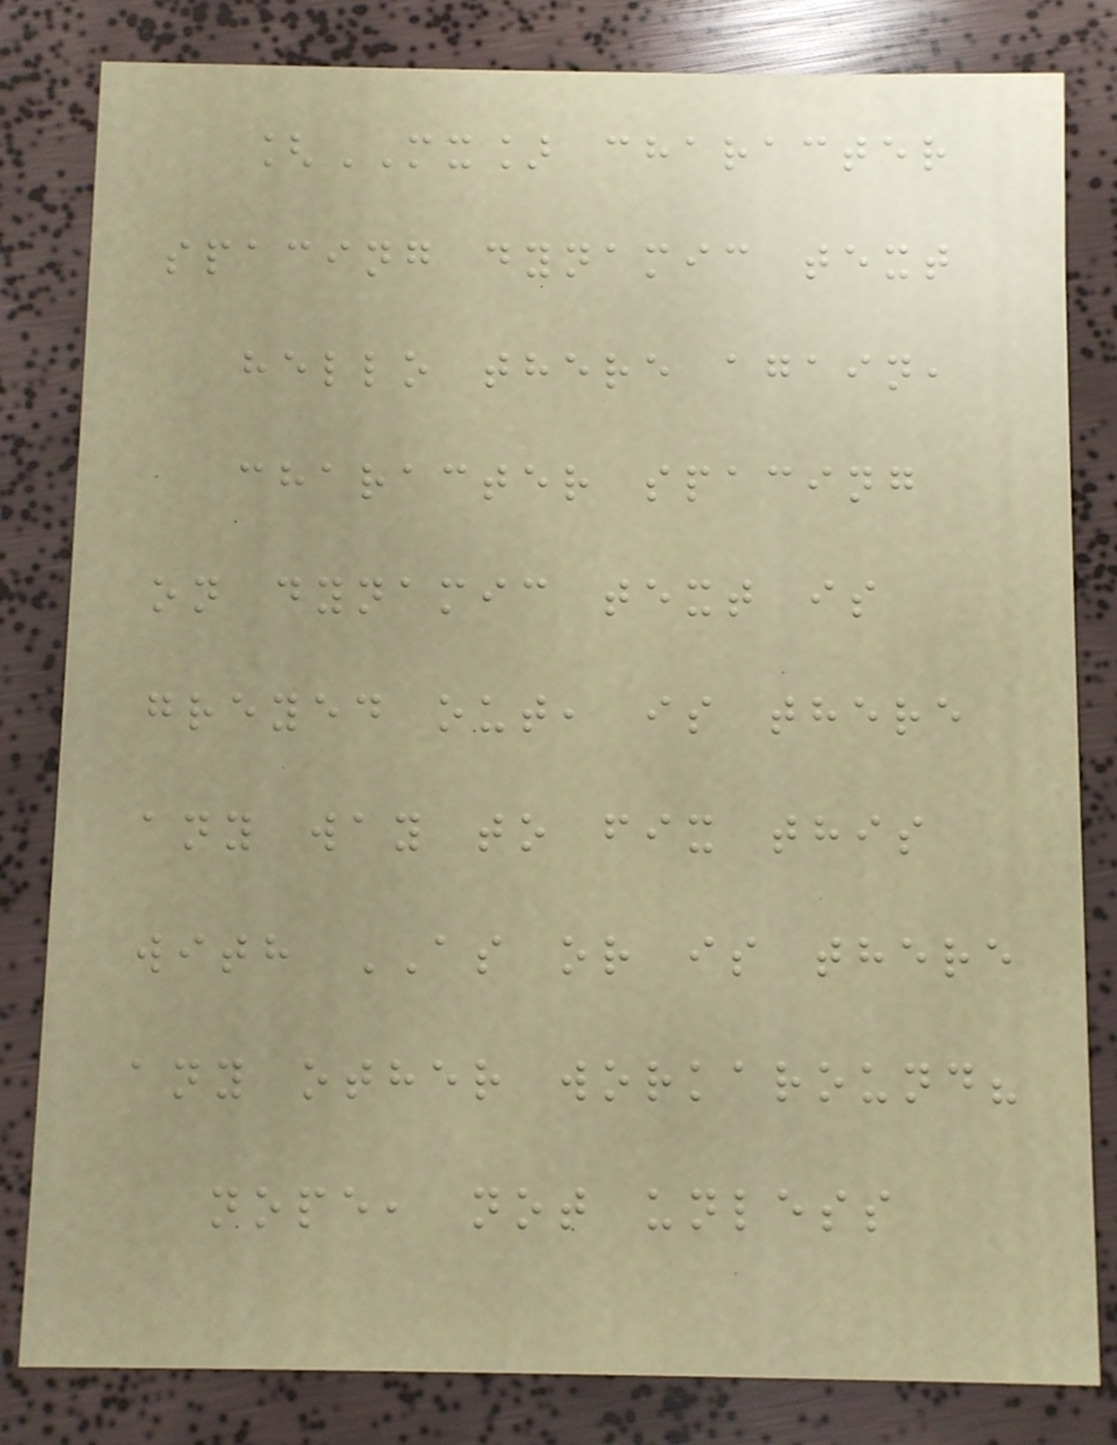[MX] character
spacing dynamic text
hello there again,
character spacing
on dynamic text is
greyed out, is there
any way to fix this
with AS or is there
any other workaround?
nope, not unless
